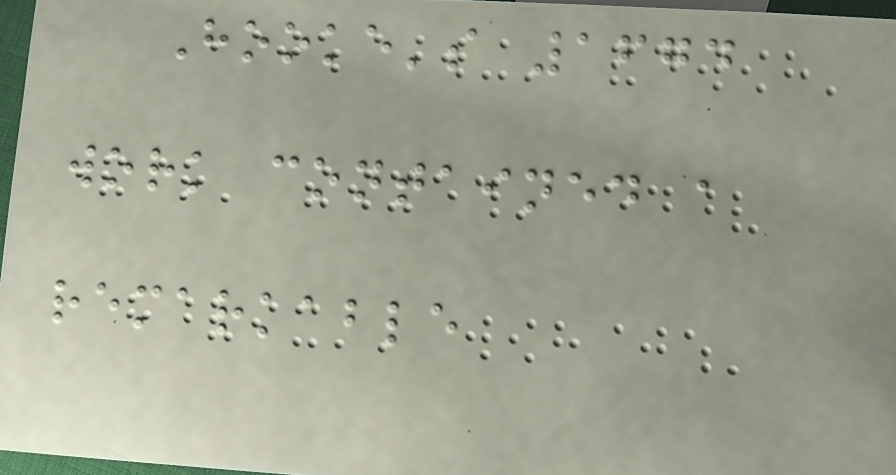Hooke's 1674
work contained a
remarkable
